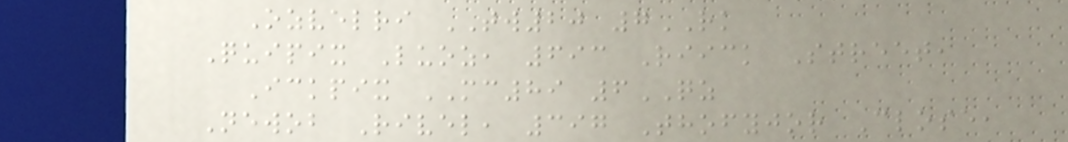Ozvelri TW20 7RK
Quipix Luoz, 693 Riick Street,
Ickpix MC89 6QZ
Newob Rivel, 397 Thofyjor Close,
